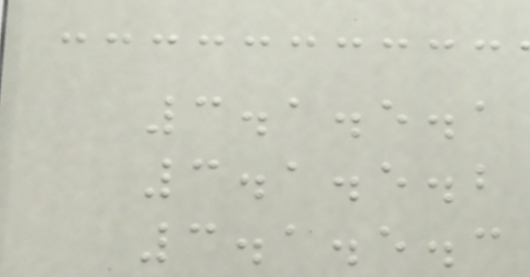3.1.5.1
3.1.5.2
3.1.5.3
